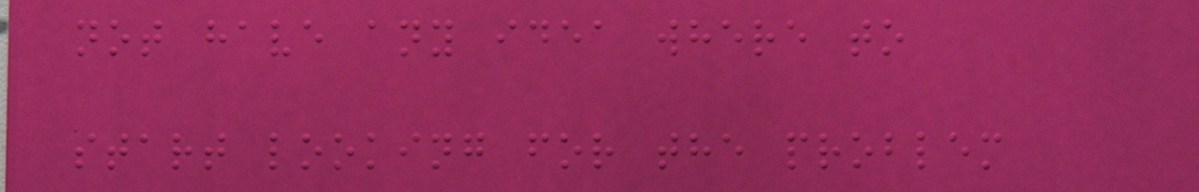not have any idea where to
start looking for the problem
